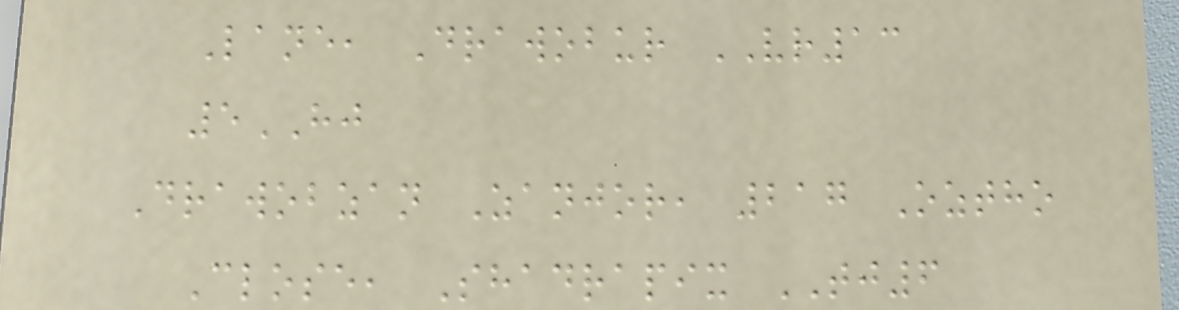Lane, Drawobur VR13
5HJ
Drawobzan Zanjor, 217 Oztho
Close, Shadrapix TJ6
